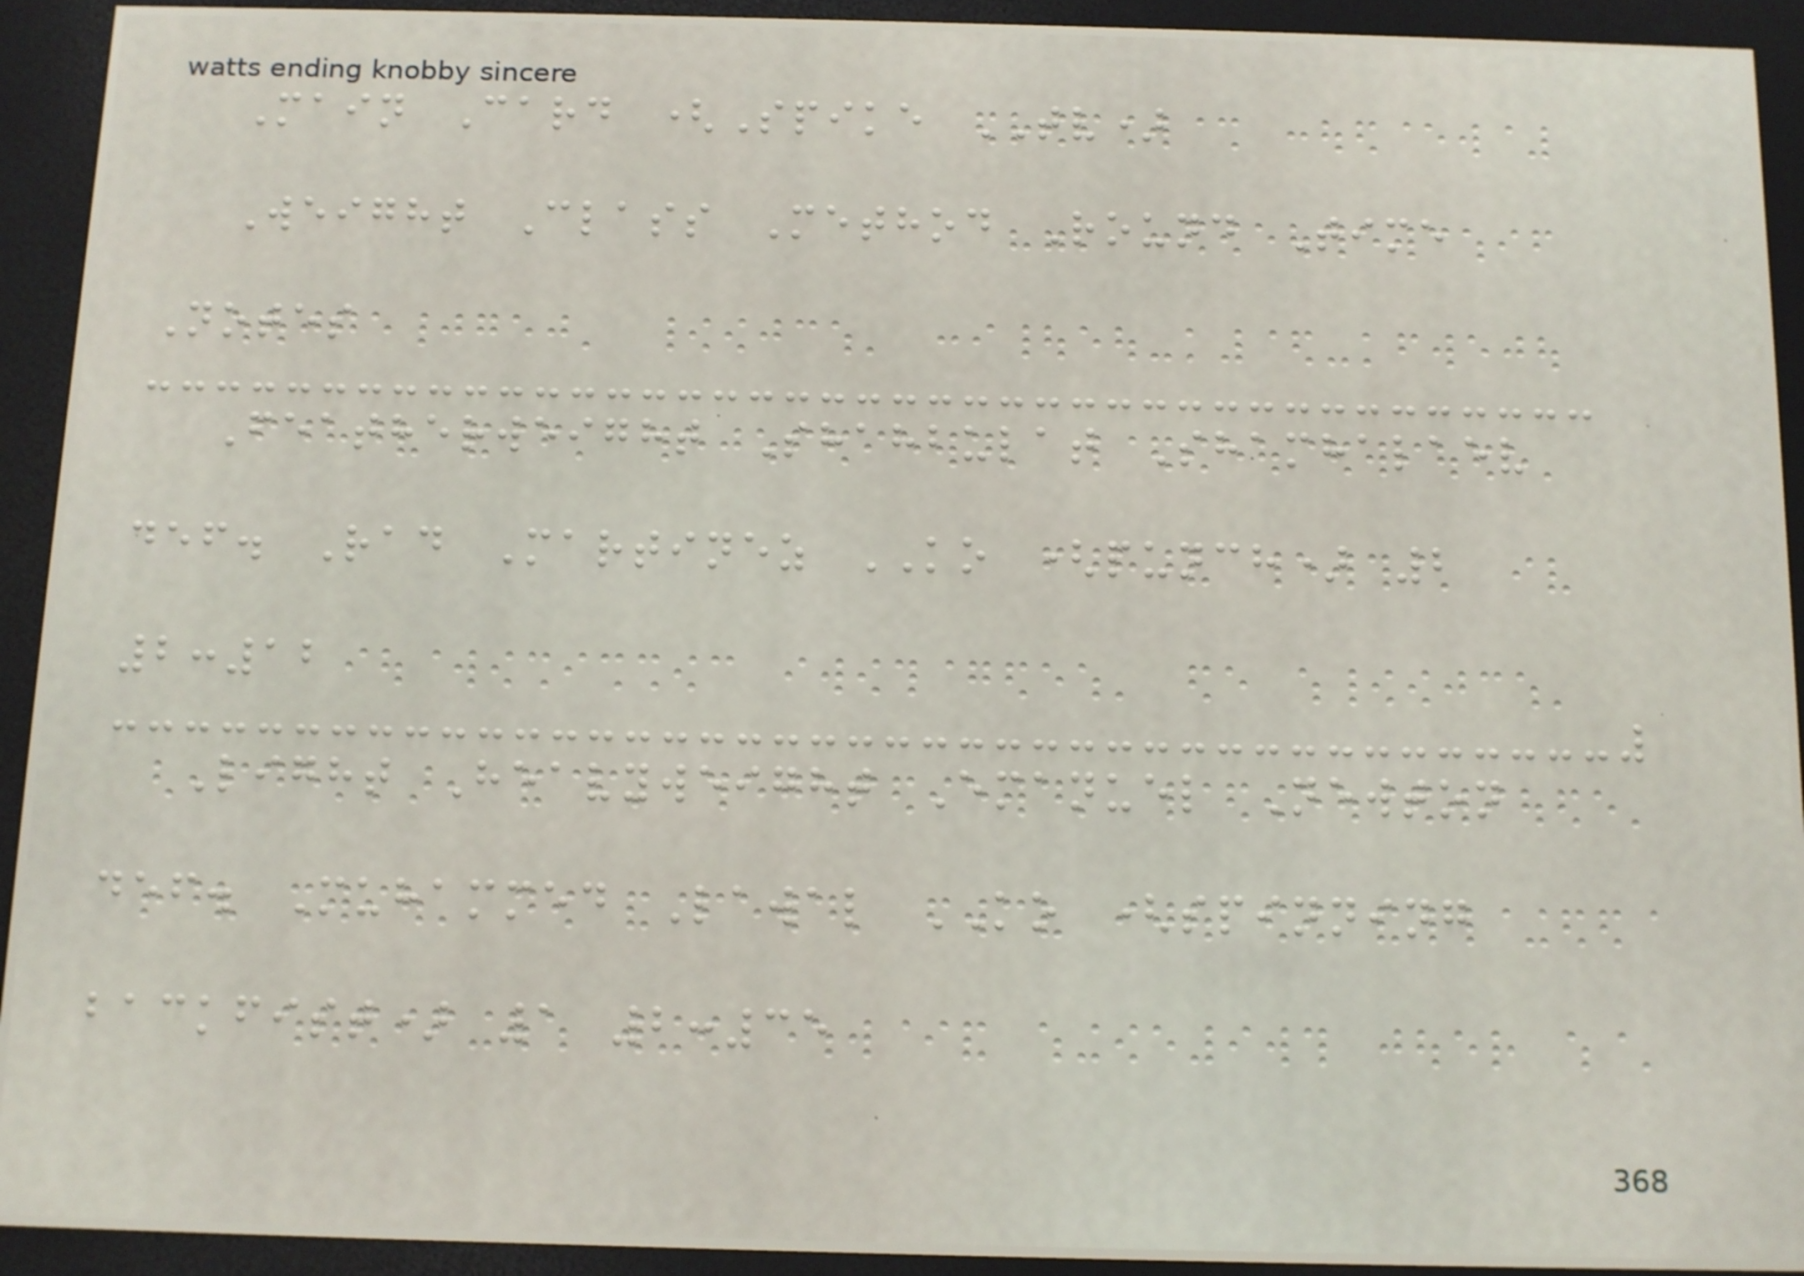Main Card (Spike TV)
Weight Class Method Round Time
Notes
Featherweight Shahbulat Shamhalaev
def. Rad Martinez KO (punch) 2
2:12
Light Heavyweight Emanuel Newton
def. Muhammed Lawal KO (spinning
backfist) 1 2:35
